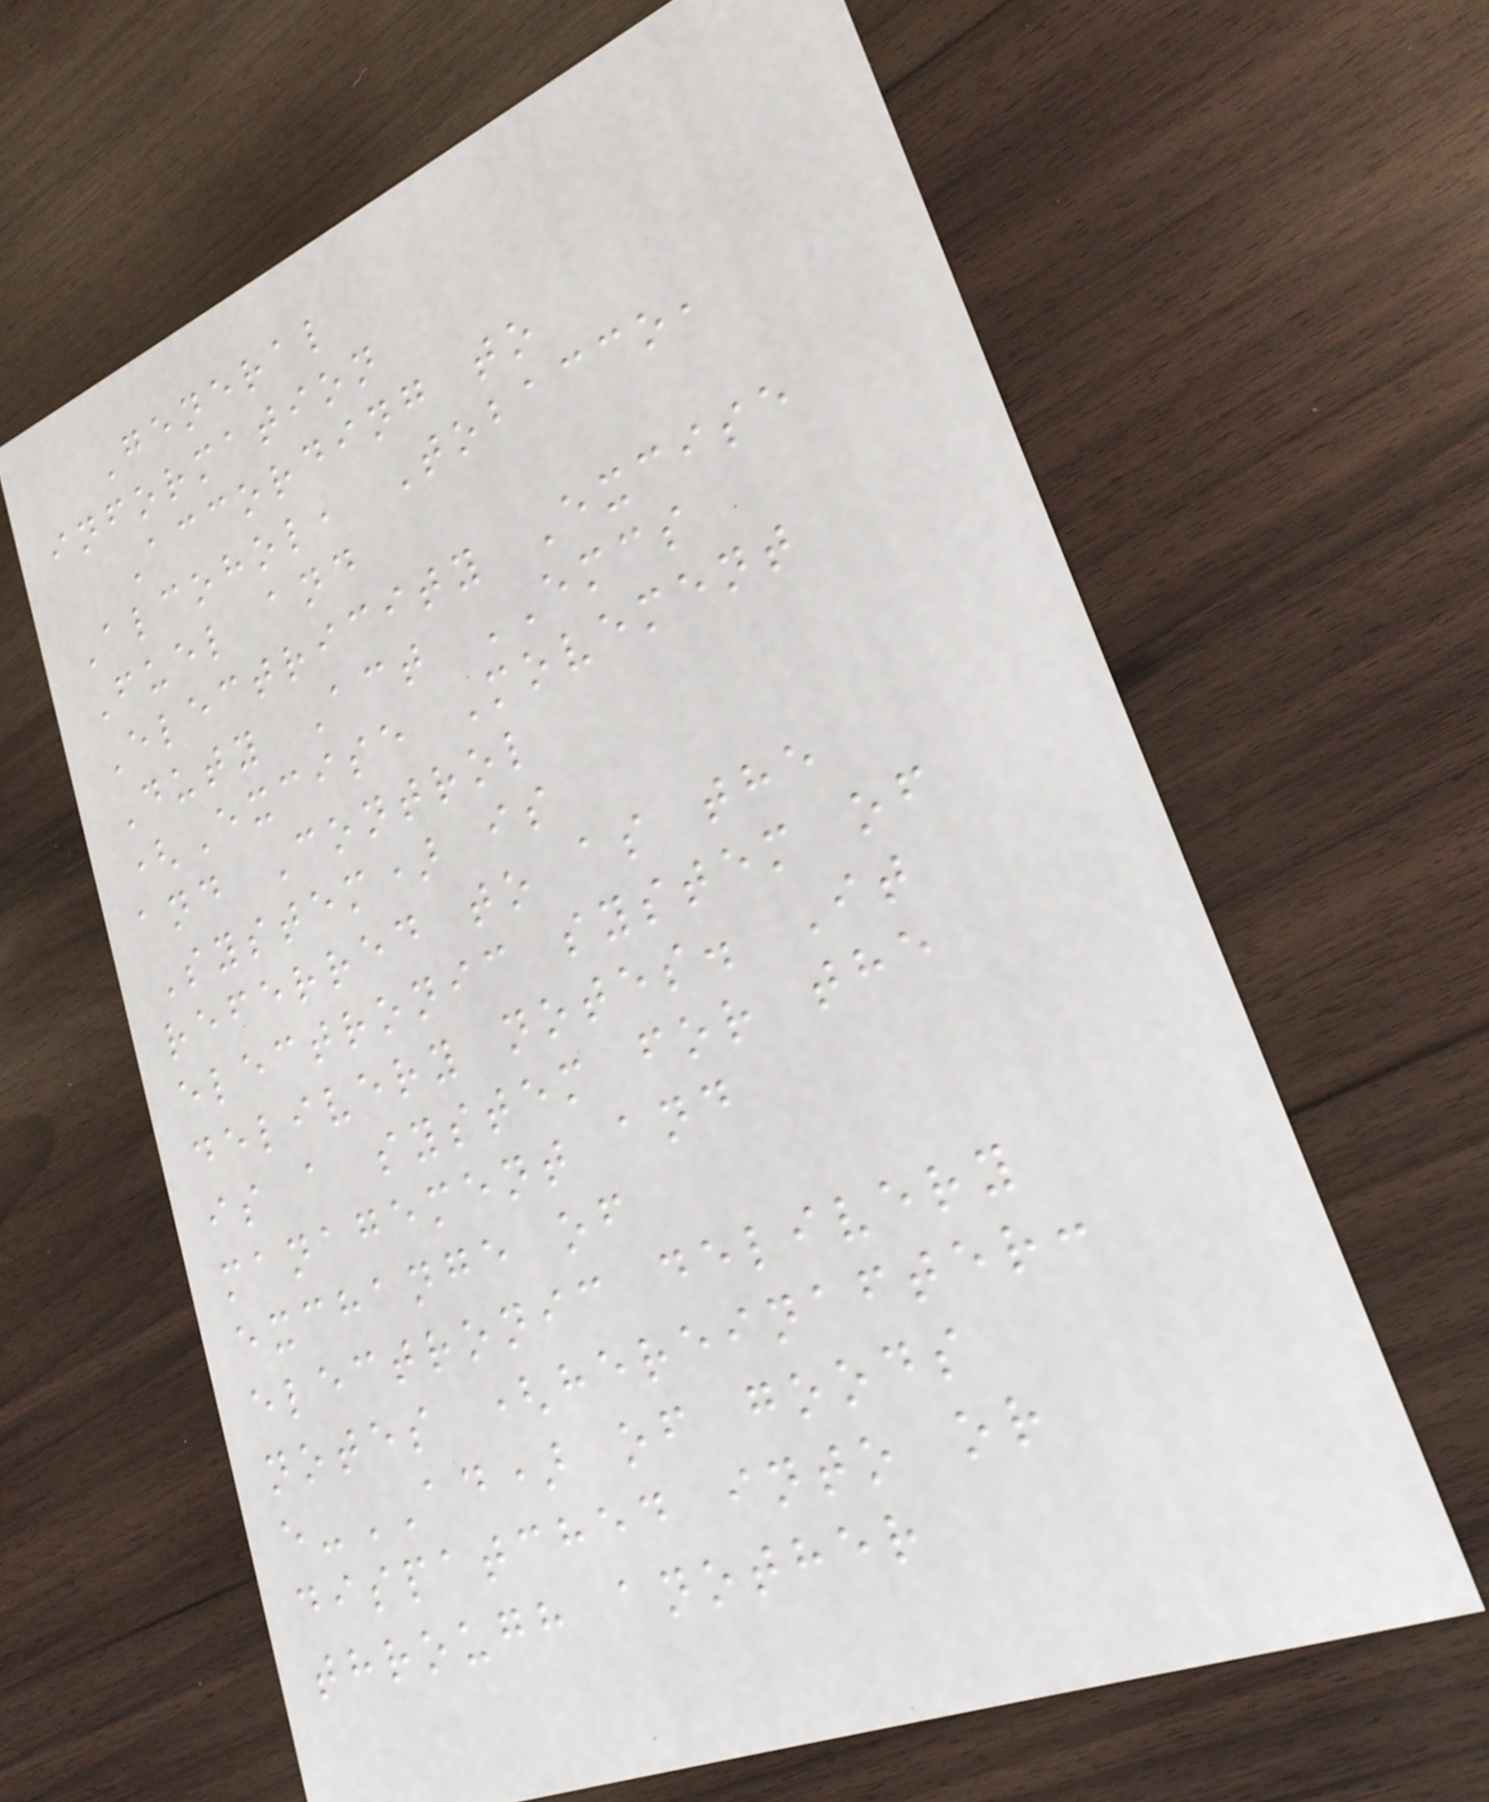General
information
According to
Alcohol, Tobacco,
Fuel and
Electricity Excise
Duty Act EMCS
(Excise Movement
and Control
System) is
referred to as the
electronic system of
delivery notes. It
is a system for the
management and
exchange of
electronic delivery
notes (hereinafter:
e-AD) of goods
dispatched into or
through another
